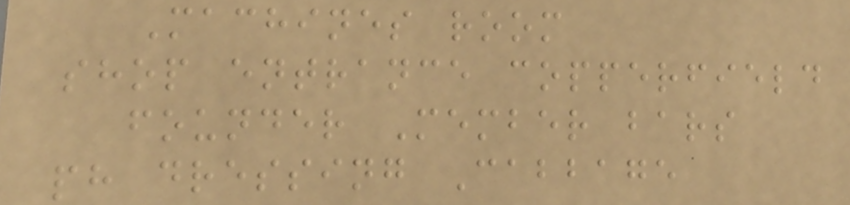Machines room
shop entrance copperfield
founder Member bars
ph dressing Cabbage
